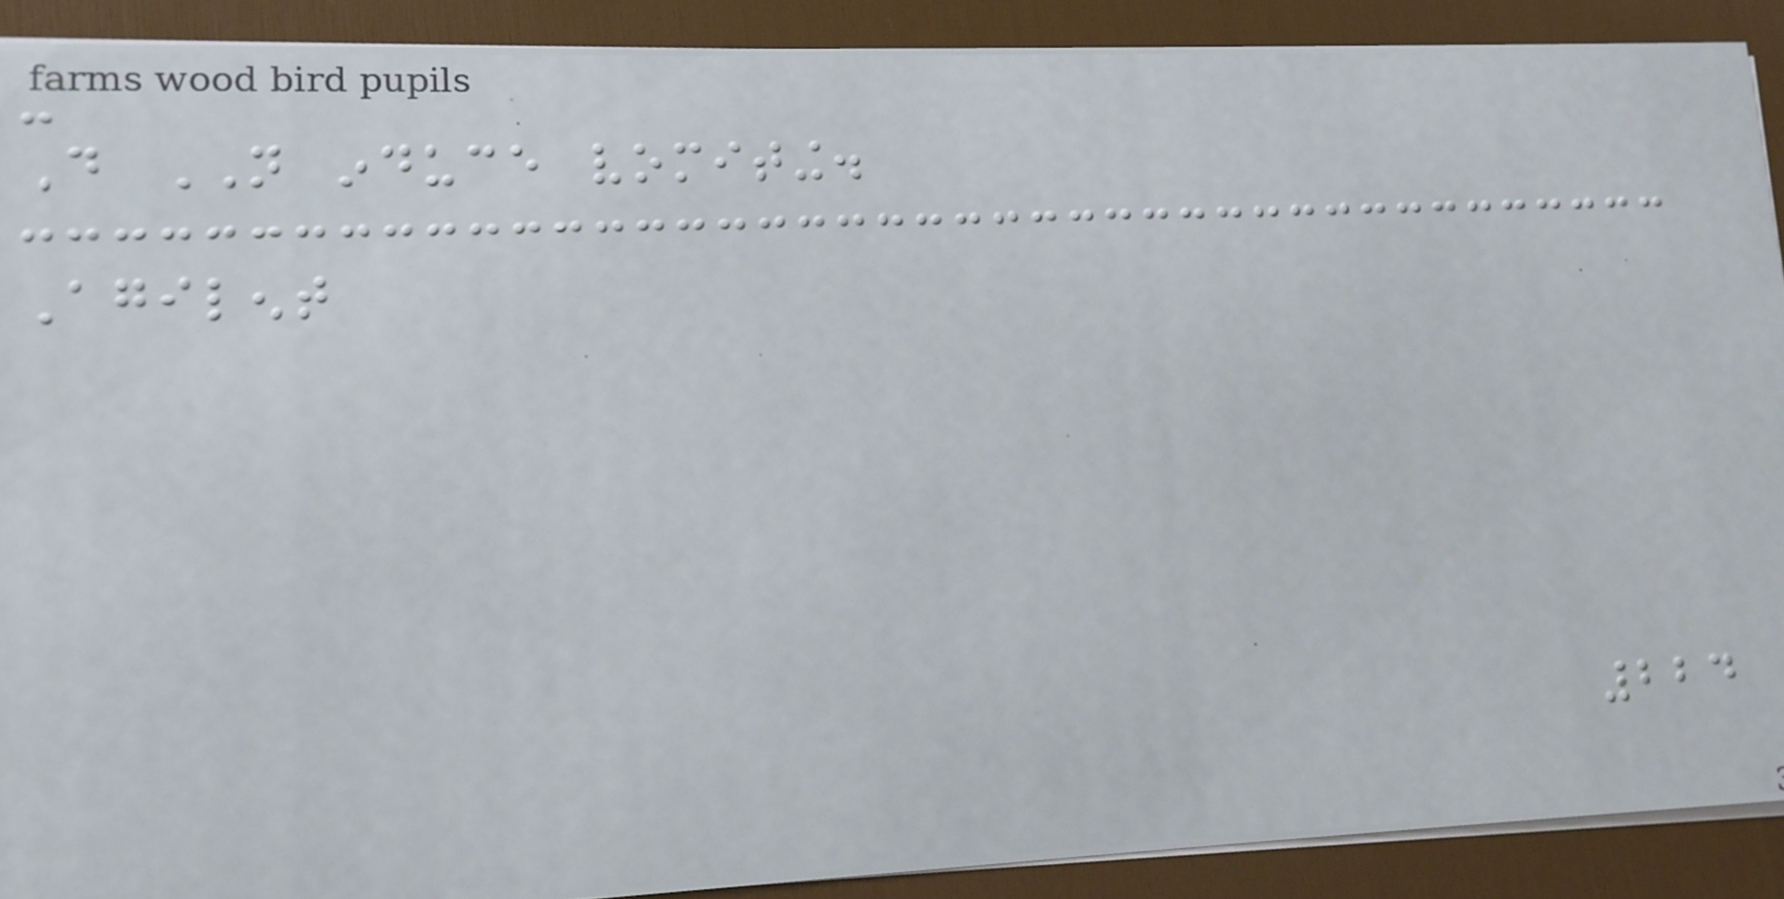-
Do NOT induce vomiting.
Agilent
224
